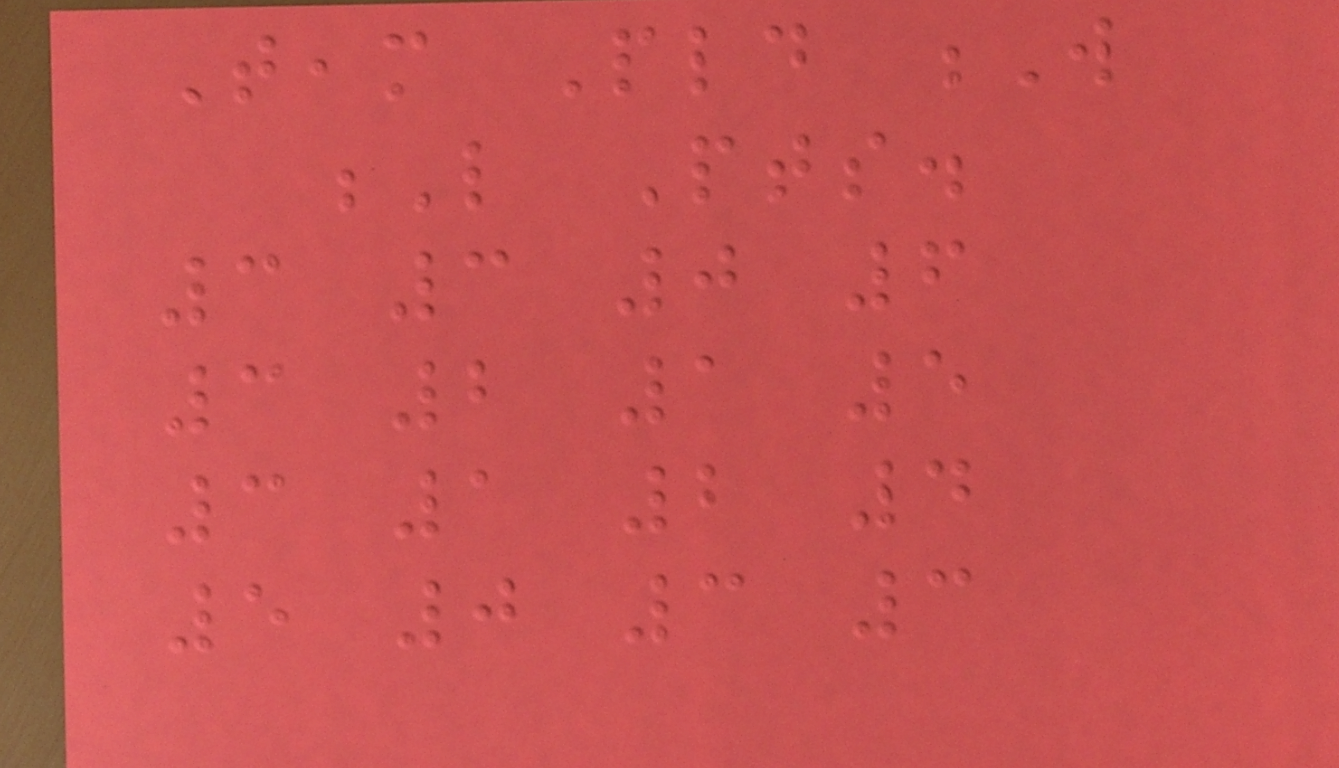Team Pld W
L Pts.
3 3 0 6
3 2 1 5
3 1 2 4
5 0 3 3
